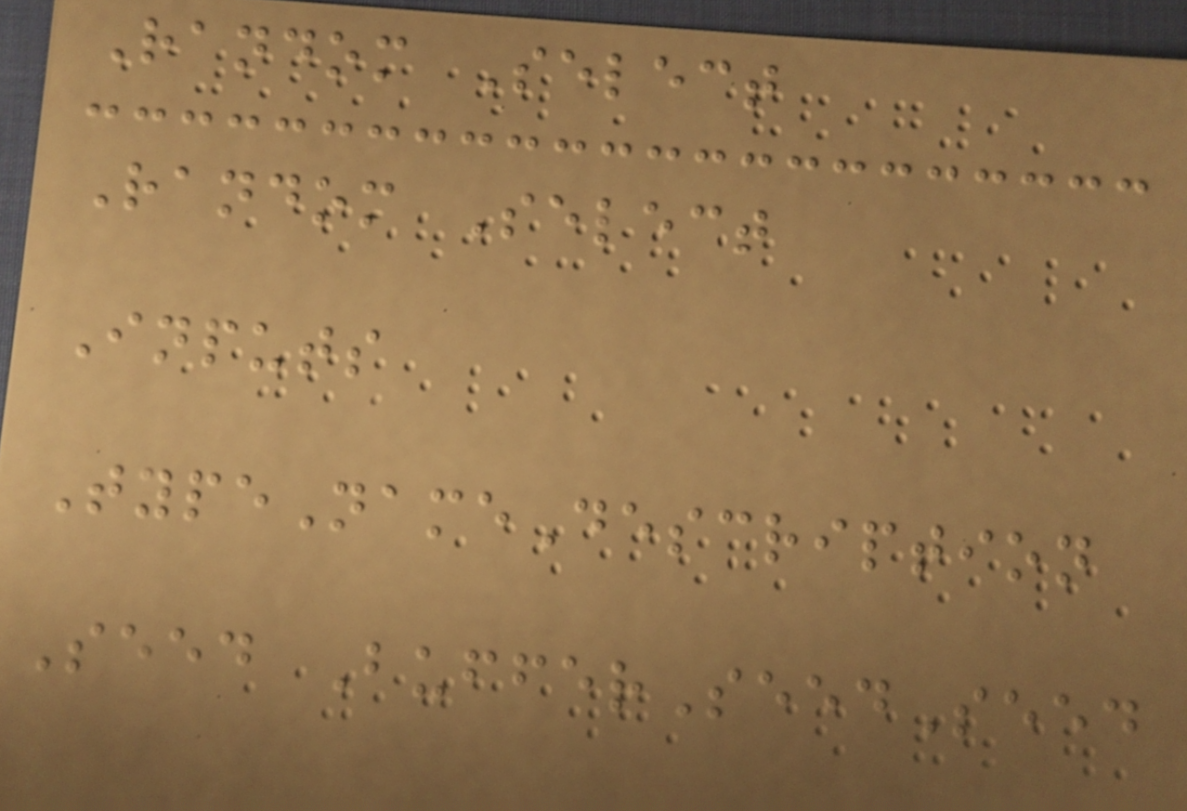Random Select
Random Select
Inputs
TypeNameDescription
Seed BufferSeedSeed
